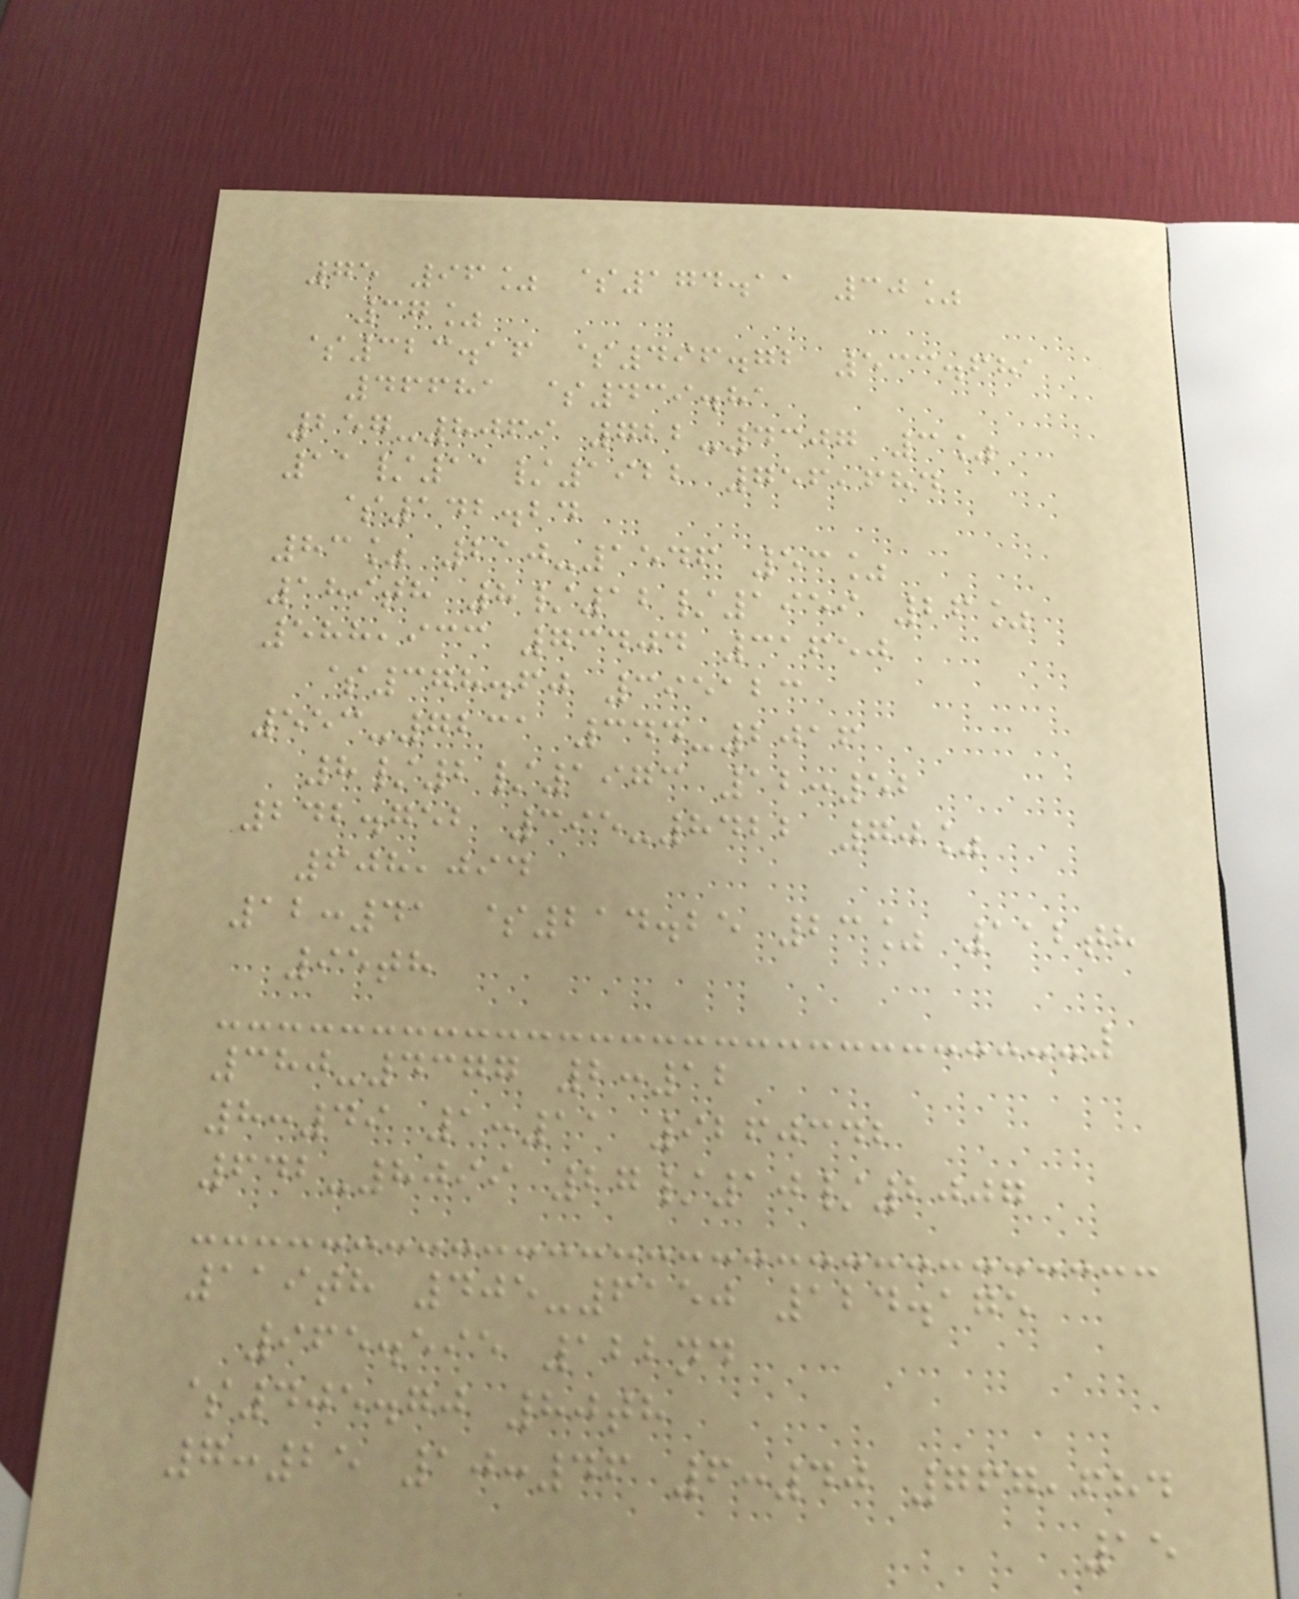75 96% $174.11 30%
37%
$323.16 $496.72 533.681
46681 $439.81
257-8069 722-4307 3%
11/11/1922 756,684
$142.24
83% 210-1546 53%
189th 8/12/1959 26%
588,933 73404 31650
$378.60 395123
553-7231 344-2016
8/2/1973 12:52
242.752 395-8422 70%
608,094
12:41 $214.25 23% 112th
95th
380-4377 2:12
8:49 1:11 9260342
642-8099 27/10/2007
119th 405-6150 124.175
965.595 122nd
$405.70 80th
7:25 10:46 6:40 767,684
15
